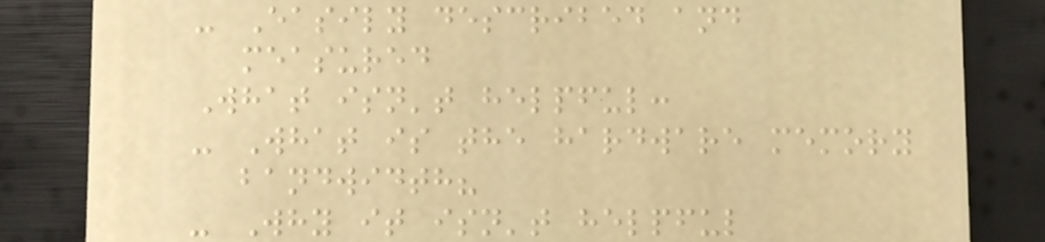- Easily described and
measured
What isn't helpful:
- What is the hardware memory
bandwidth?
- Why it isn't helpful
